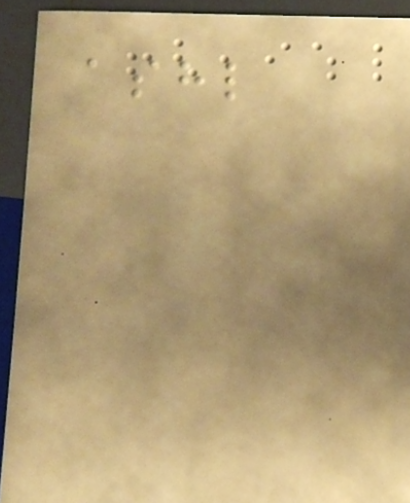ashl
